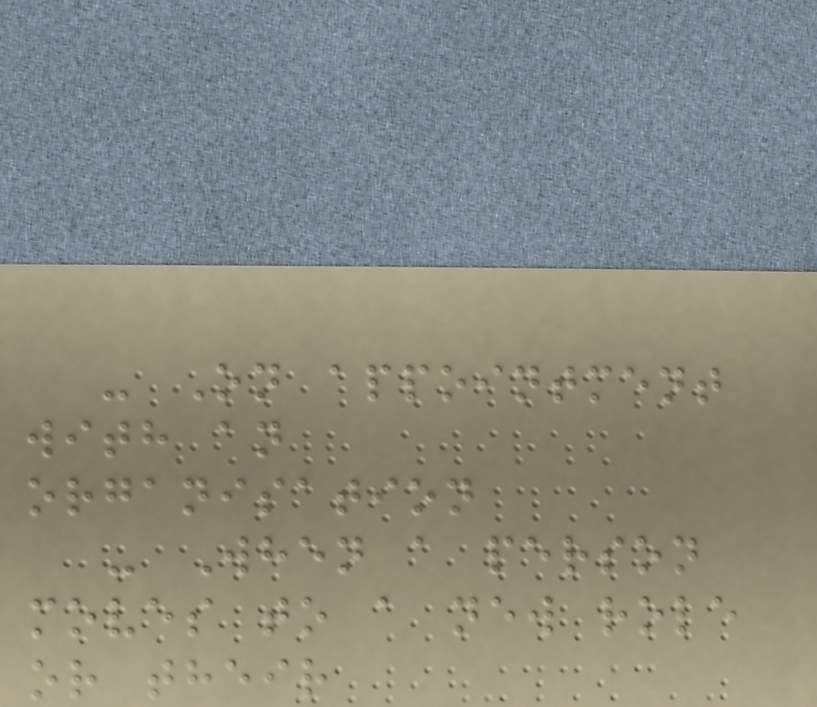- On appointment
with an
organisation
- When a person
moves to a new role
or their
